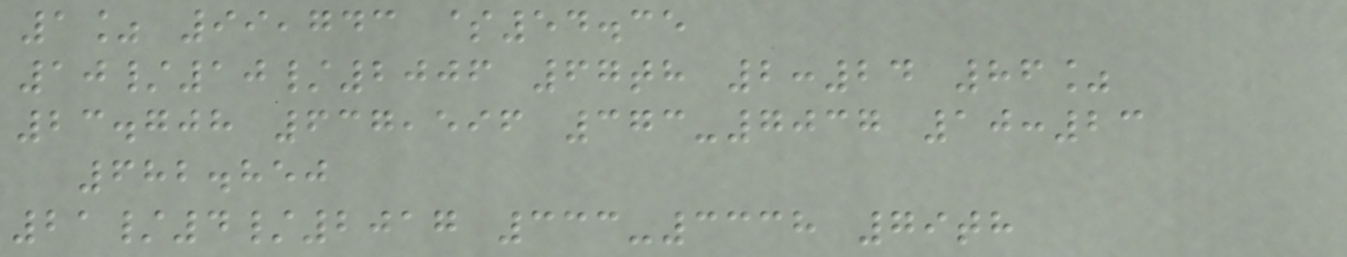1% 99,743 $54.35
10/10/2006 67th 2:24 86%
23.708 637,596 373-7037 10:23
682.850
21/4/2017 333-3338 79th
